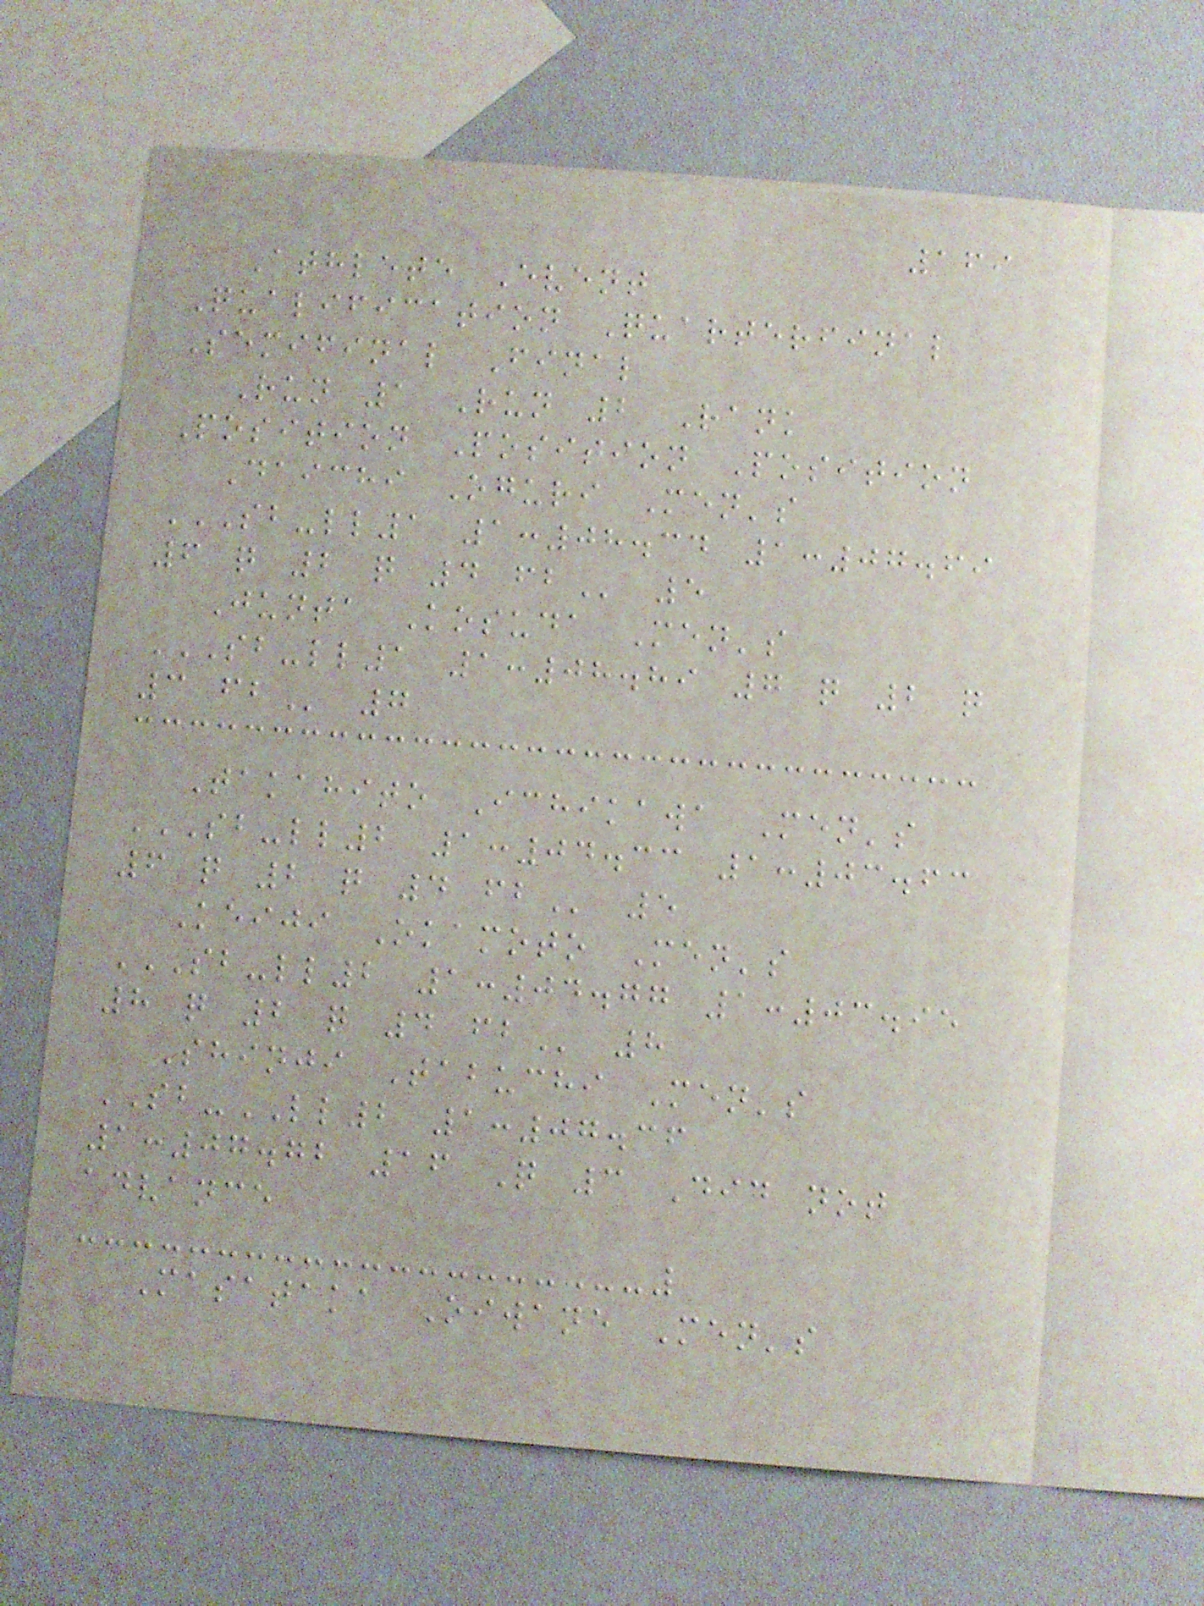169
Athlete Event
Qualification Quarterfinal
Semifinal Final
Run 1 Run 2 Rank
Position Position Position
Daichi Oguri Men's
SB-LL1 1:08.34 1:07.69
6 Q 2 Q 4 FB 5
Junta Kosuda Men's
SB-LL1 1:08.89 7 Q 2 Q
3 FB 7
Takahito Ichikawa Men's
SB-LL2 1:04.33 1:03.63
6 Q 2 Q 4 FB 5
Keiji Okamoto Men's
SB-LL2 1:04.77 1:03.95
8 Q 2 Q 4 FB 8
Shinji Tabuchi Men's
SB-LL2 1:07.36
1:07.72 16 Q 3 Did not
advance
Masataka Oiwane Men's
